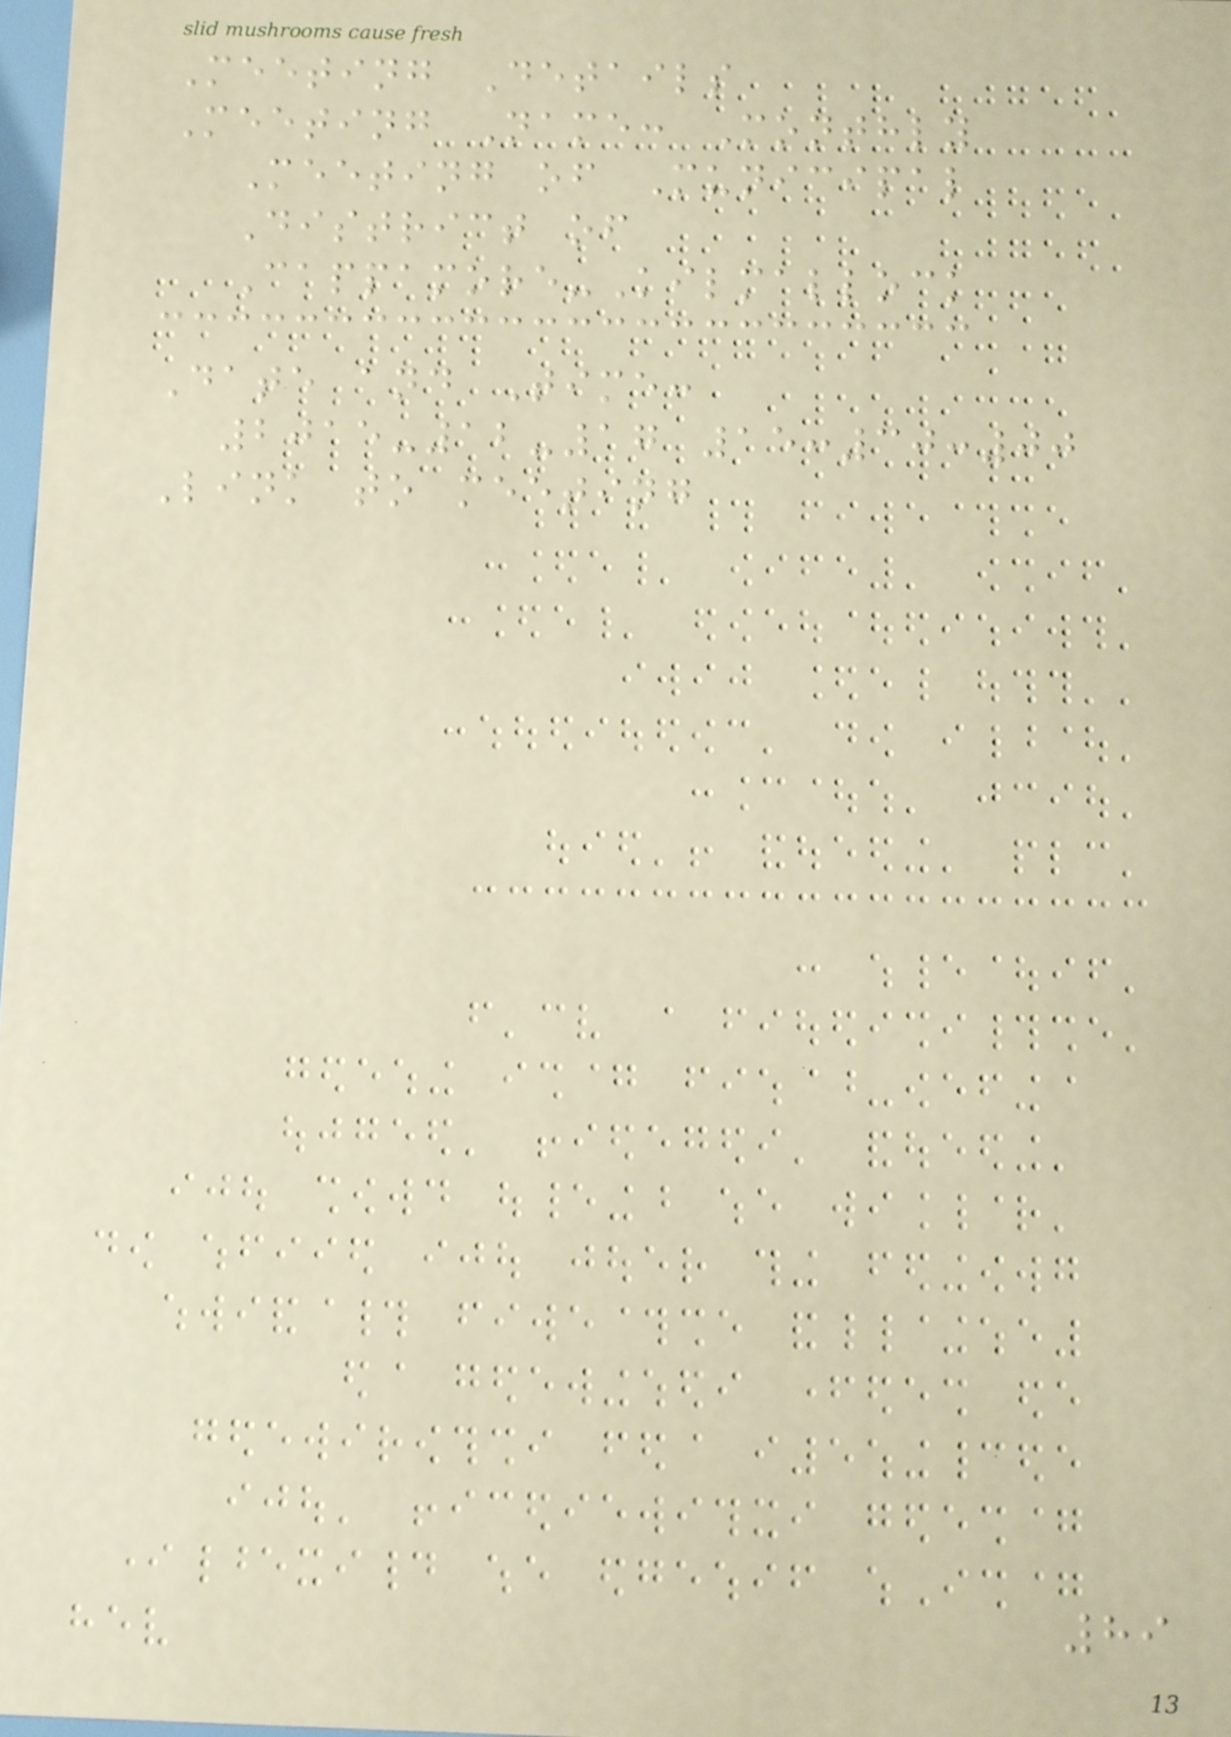Meeting Details
Meeting Name: Monthly
Meeting of Municipal
District of
Cappamore-Kilmallock
Date and Time:
2015-12-17 15:30:00
Link to meeting
89
